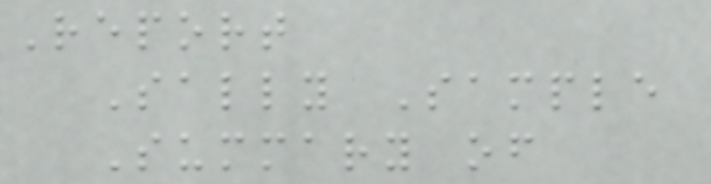Report
Sally Sample
Summary of
